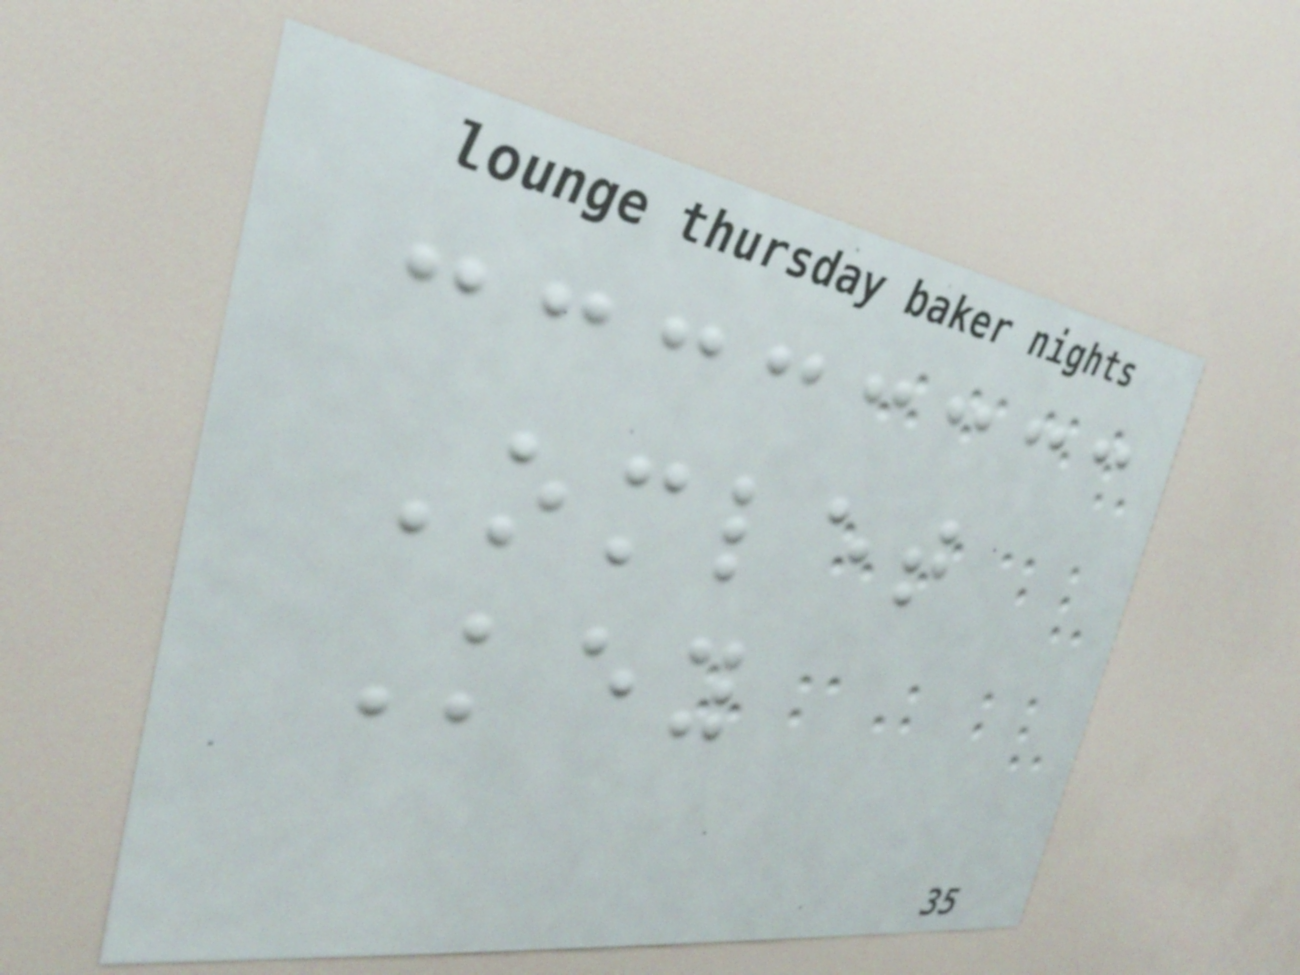Omlet
Key
